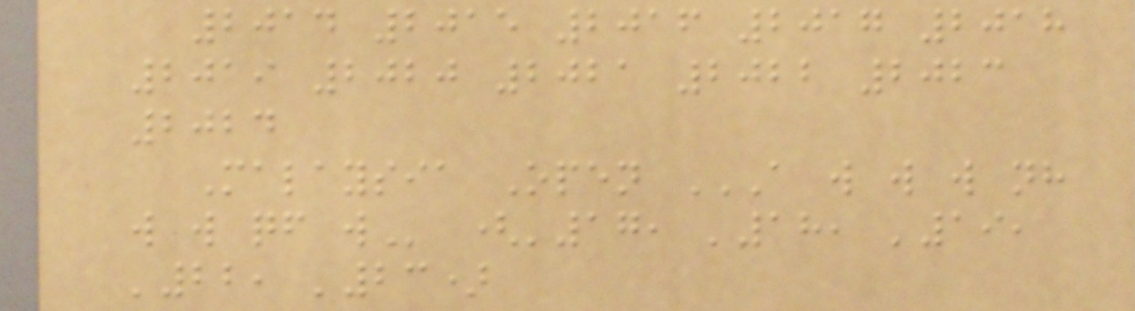2014 2015 2016 2017 2018
2019 2020 2021 2022 2023
2024
Malaysia Open A W W W NH
W W QF W ('17, '18, '19,
'22, '23)
